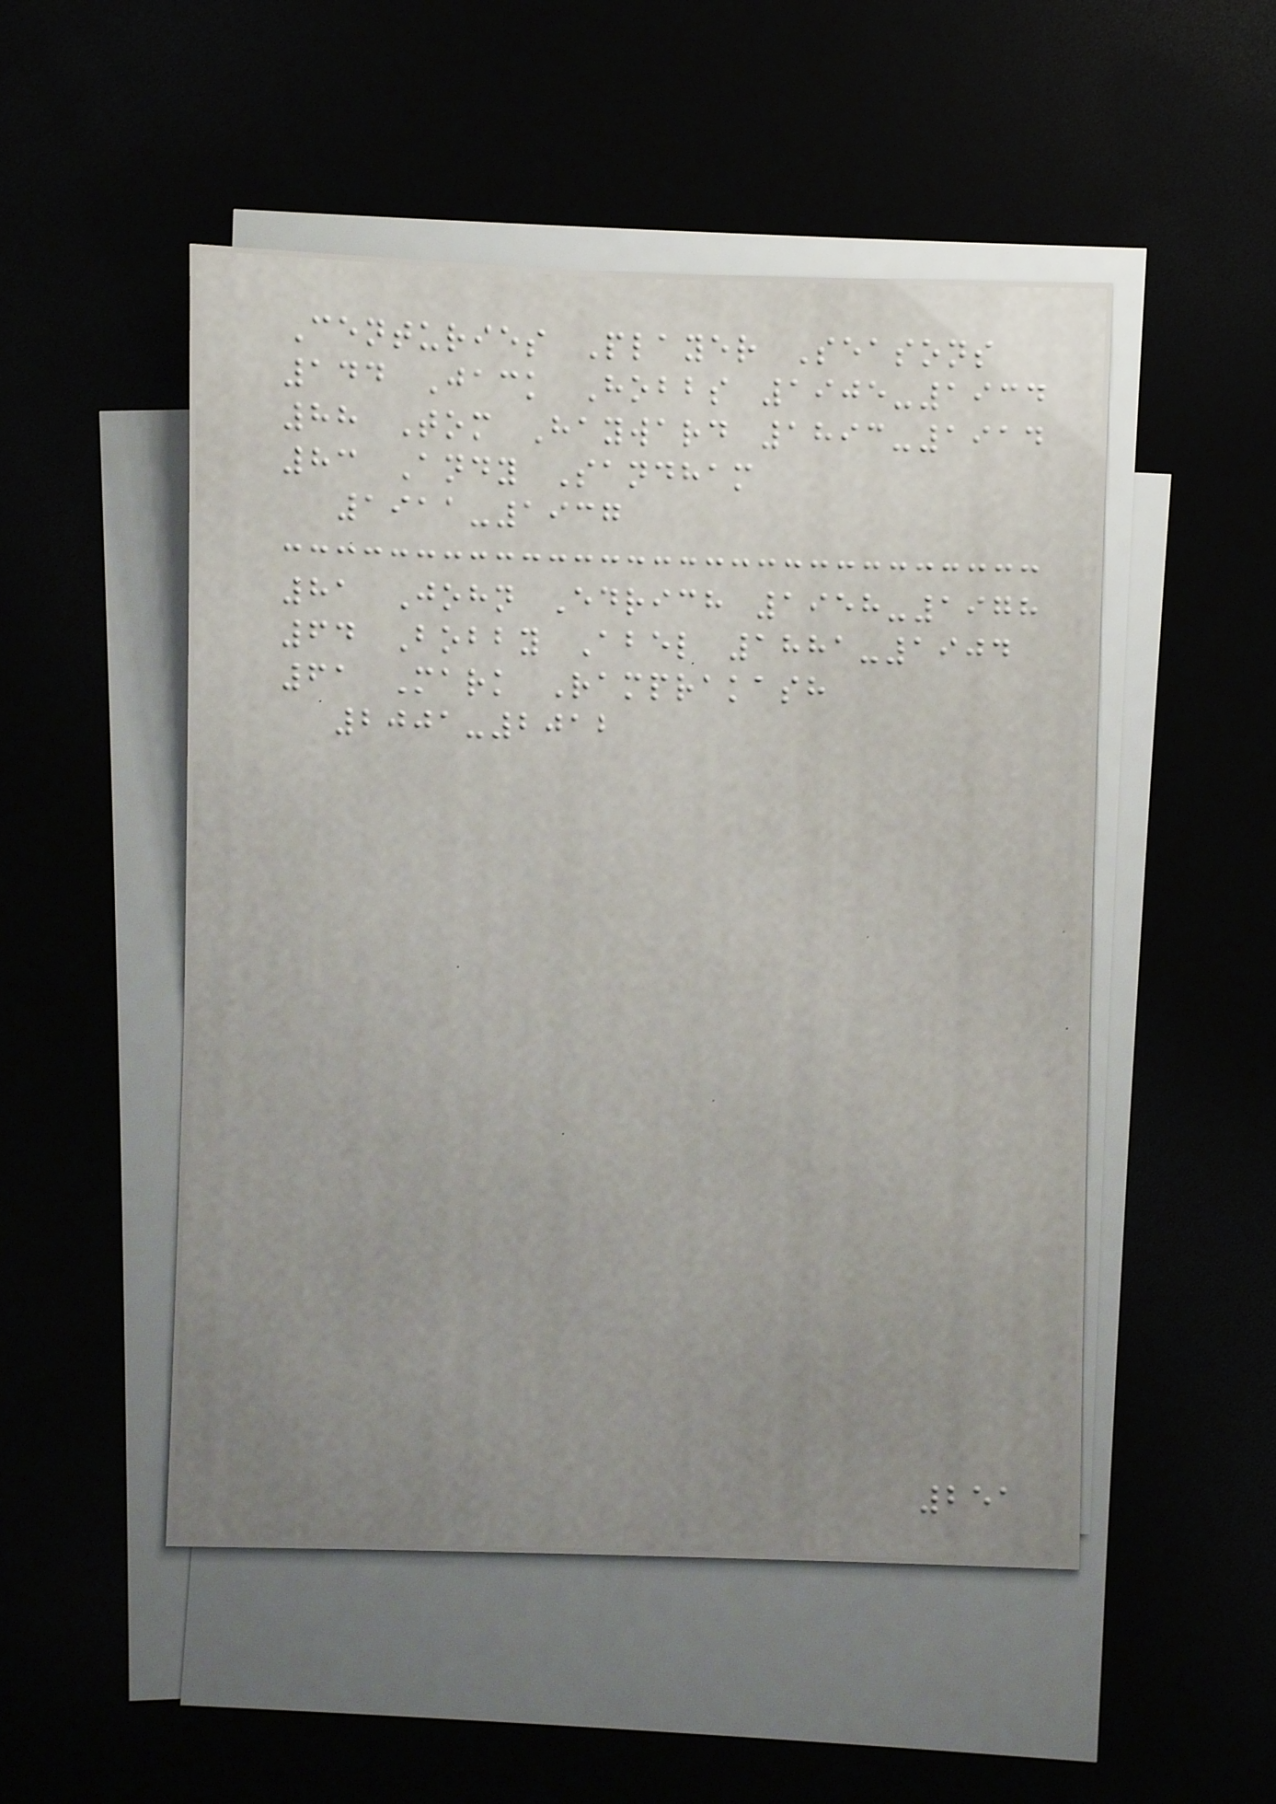Centuries Player Seasons
144 Jack Hobbs 1905-1934
88 Tom Hayward 1893-1914
83 Andy Sandham
1911-1937
81 John Edrich 1958-1978
64 Bobby Abel 1881-1904
61 Mark Ramprakash
2001-2012
251
